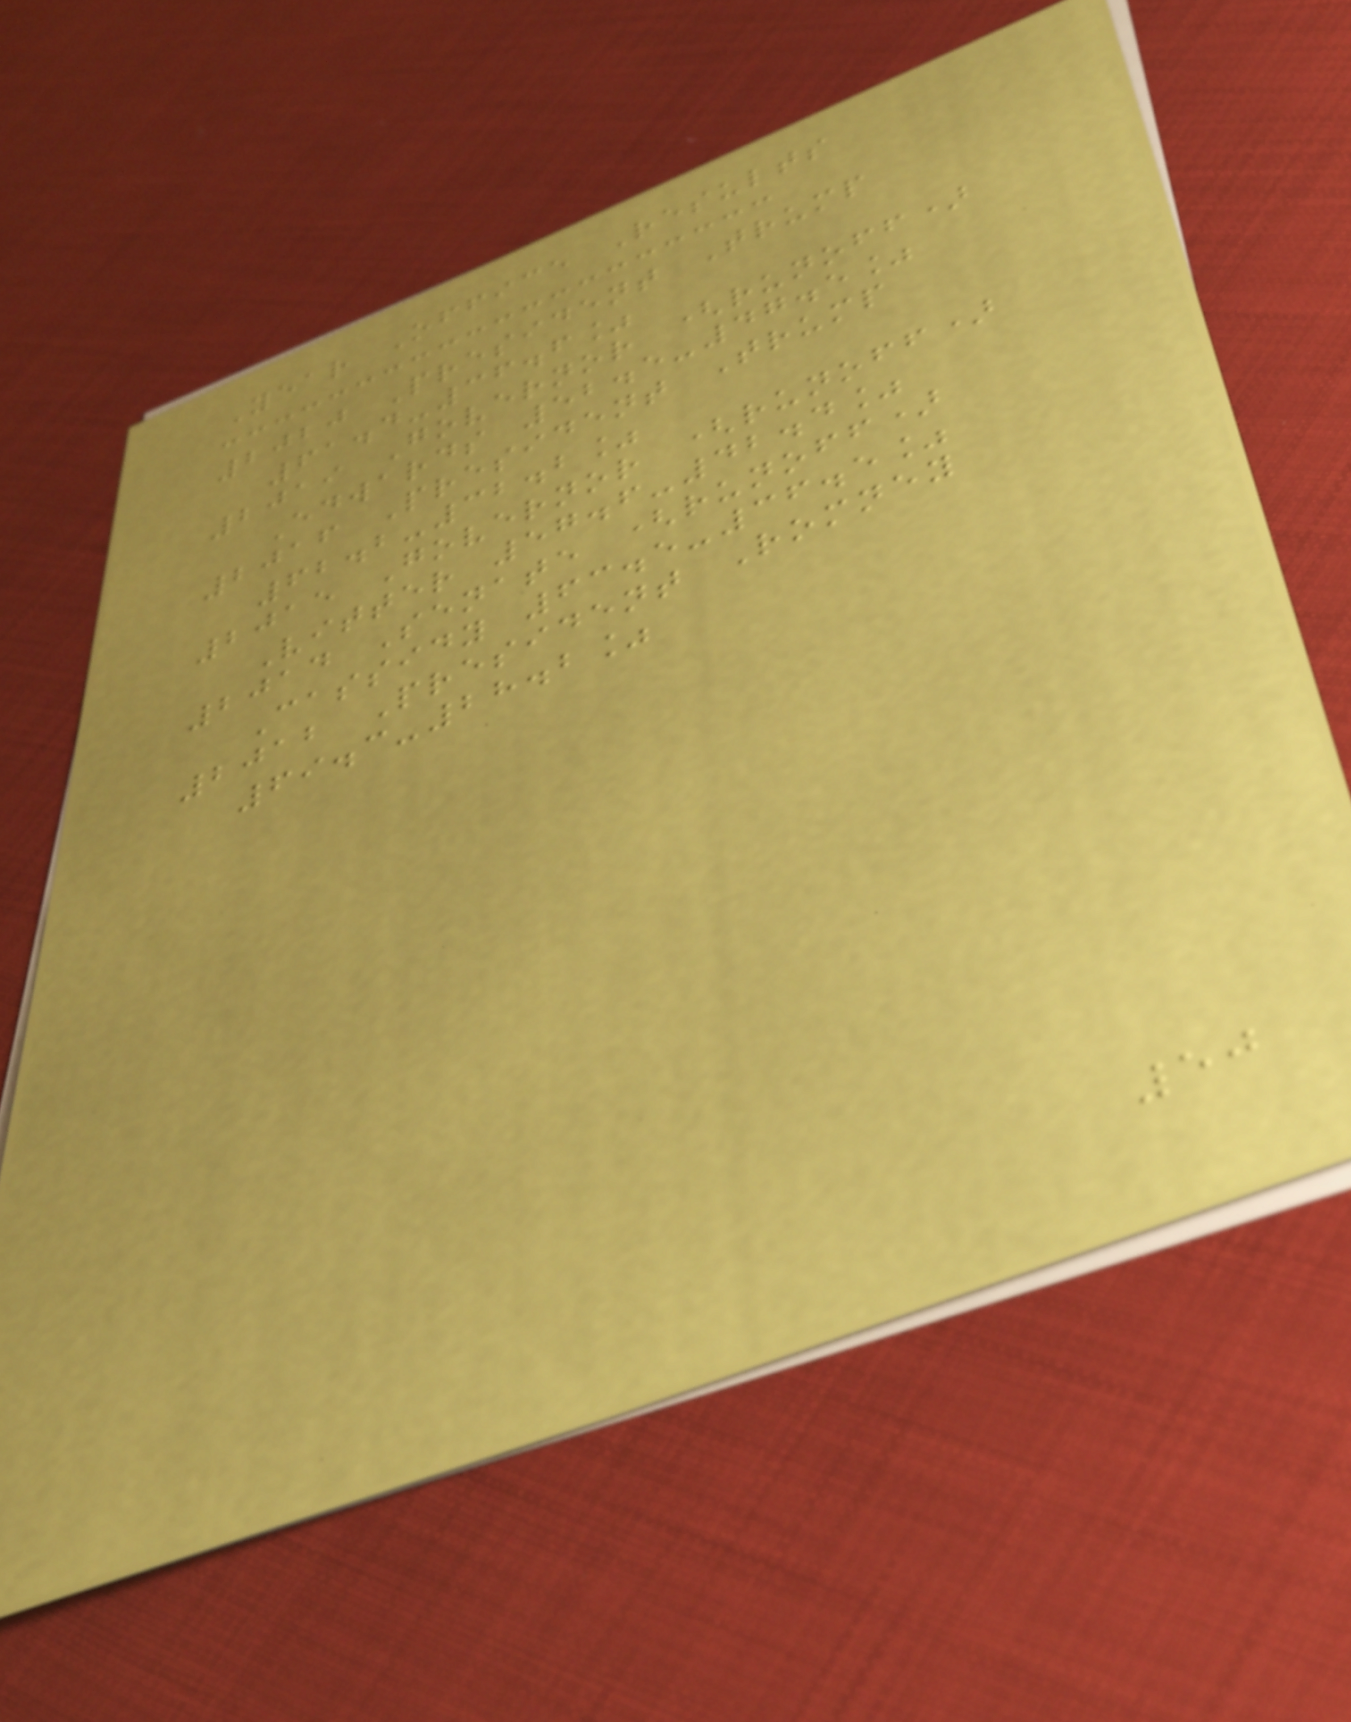Year Office Results
2020 President Trump
61.4-36.6%
2019 Governor (runoff)
Edwards 52.5-47.5%
2016 President Trump
62.2-32.2%
2015 Governor (runoff)
Vitter 57.6-42.4%
2014 Senate (runoff)
Cassidy 63.5-36.5%
2012 President Romney
69.3-28.2%
50
